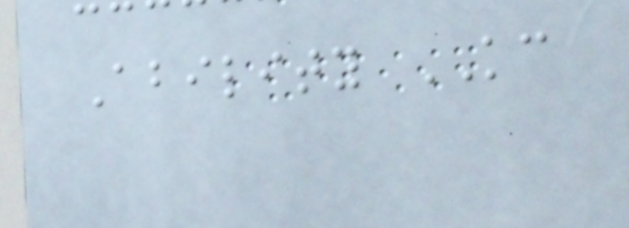Ability KC
